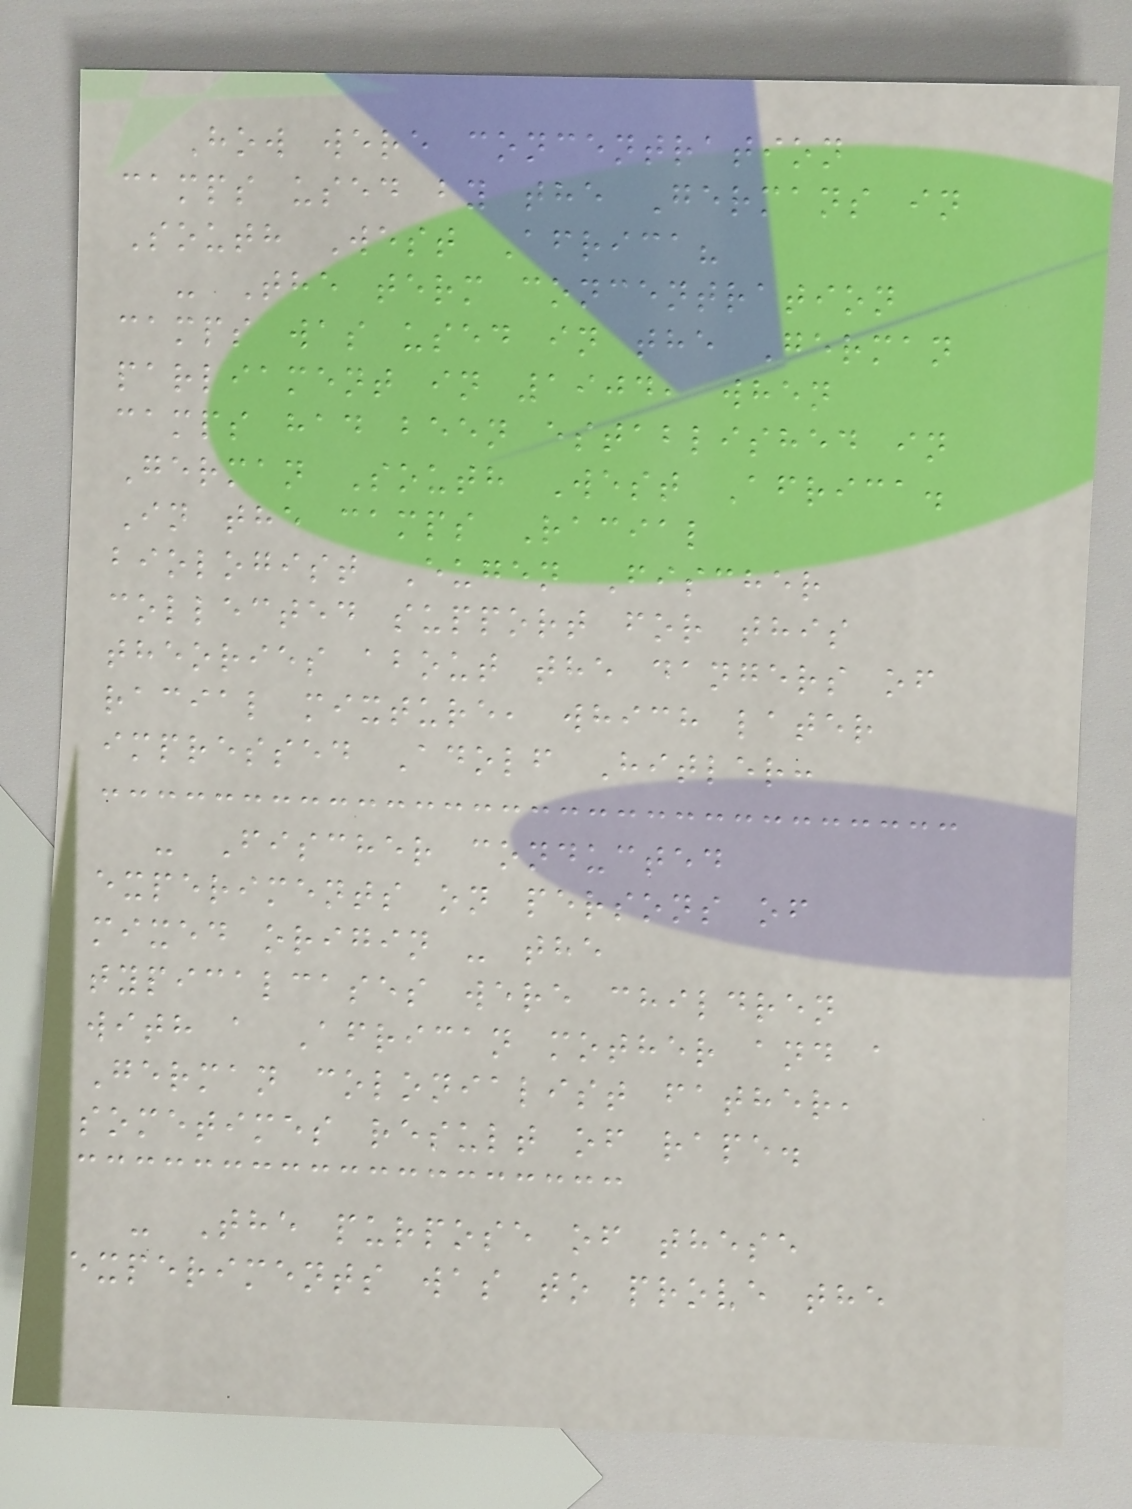How were concentration
camps used by the Germans in
South West Africa?
- The term concentration
camps was used in the German
parliament in 1904, when
camps had been established in
German South West Africa.
In the camps Racial
biologist Eugen Fischer
collected support for this
theories about the dangers of
racial mixture, which later
impressed Adolf Hitler:
- Fischer conducted
experiments on persons of
mixed origin - the
typicalcases were children
with a African mother and a
German colonialist father,
sometimes result of rape.
- The purpose of these
experiments was to prove the
